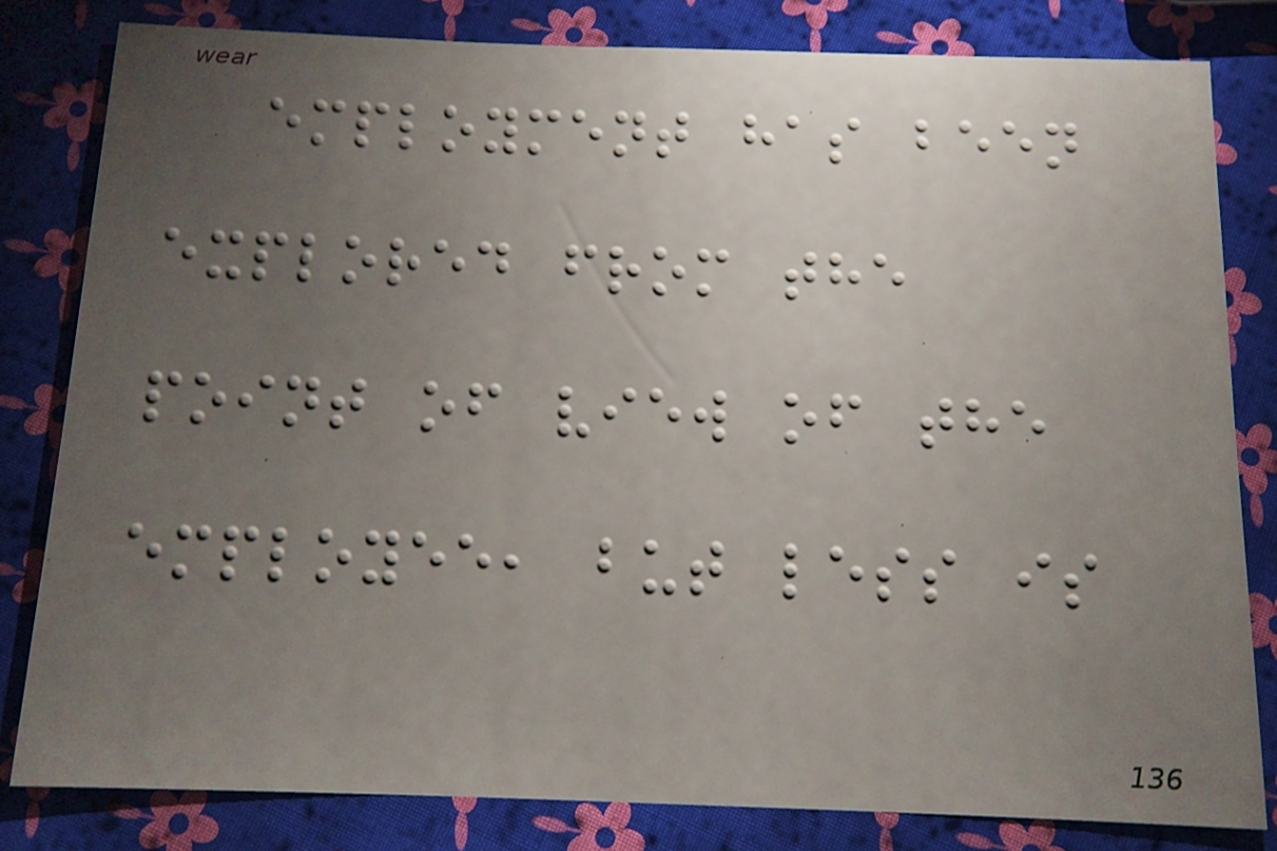employment has been
explored from the
point of view of the
employee, but less is
